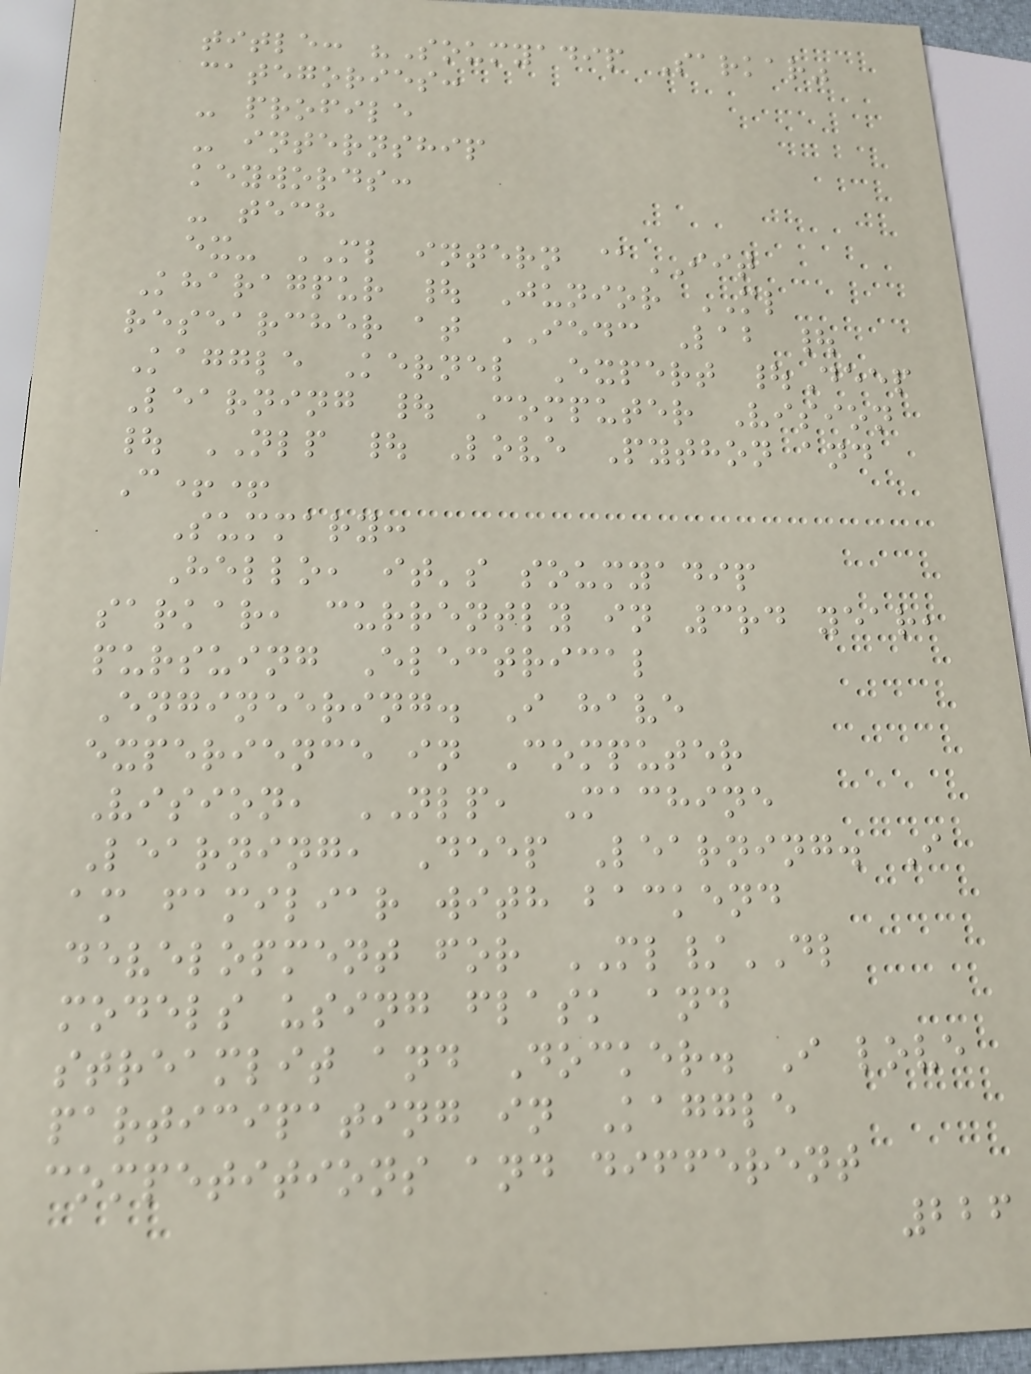title: "Soumyadip Sarkar"
categories:
- profile
- internship
keywords:
- tech
ex- ML intern @IIT
Kharagpur | Junior ML
researcher at IEDC Lab |
Kaggle Kernel Expert |Deep
Learning | Computer Vision
| NLP | Love Python and
C++
Summary:
Hello, it's soumyadip
sarkar, currently in 3rd year,
pursuing Electrical
Engineering. I have
experience in Computer
Vision, NLP, Machine
Learning, Deep Learning. I
am familiar with backend
development for ML/DL
models using flask and
streamlit and Docker. I love
participating in Kaggle
competitions and different
226
